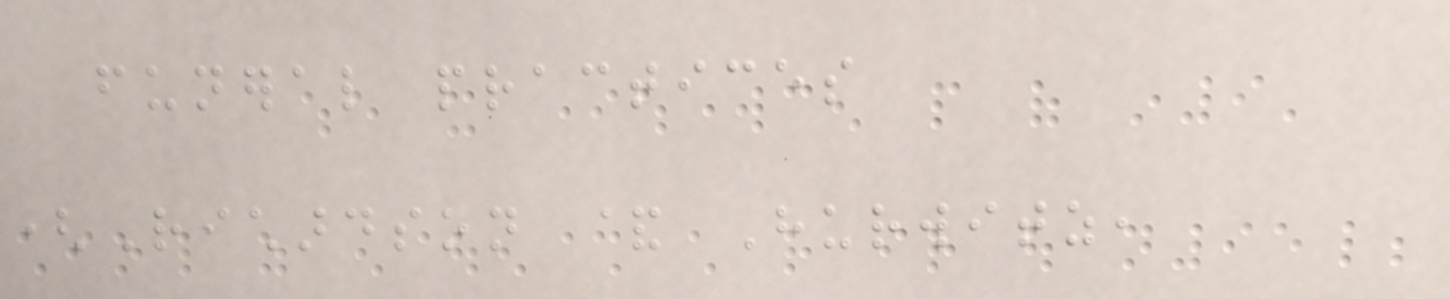funeral practices
(Richardson & Hurwitz,
